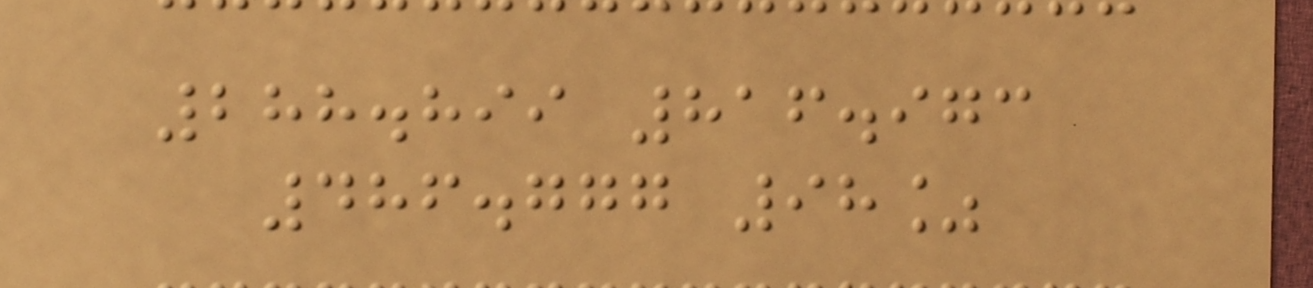288.899 816.973
486.777 98%
